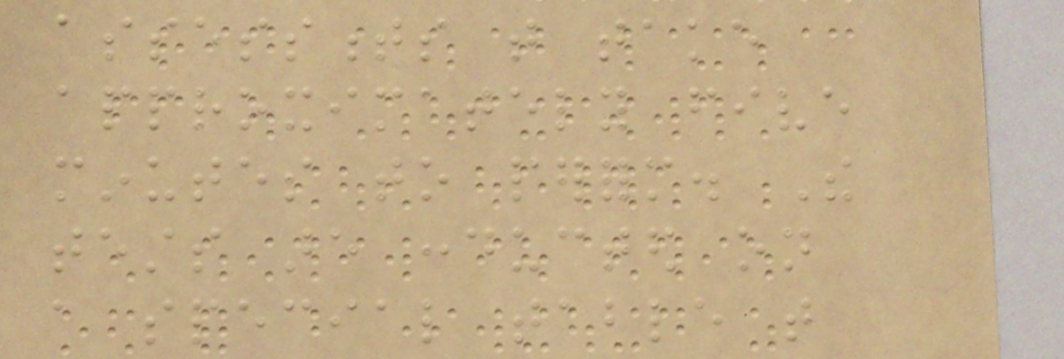assessments that take
approximately five
minutes to perform. The
tests are conducted on
a special table that
